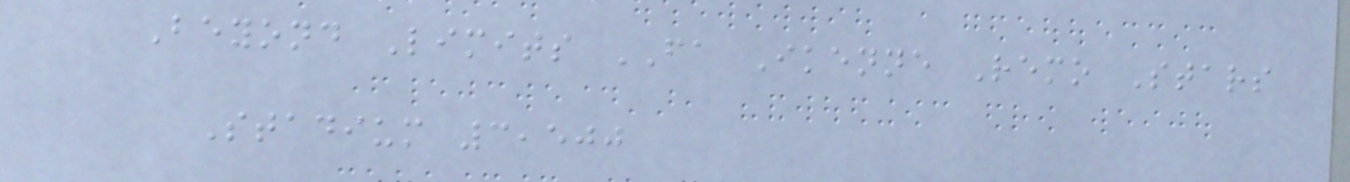Beyond Limits FA Ikenne Remo Stars
Stadium 3,500
